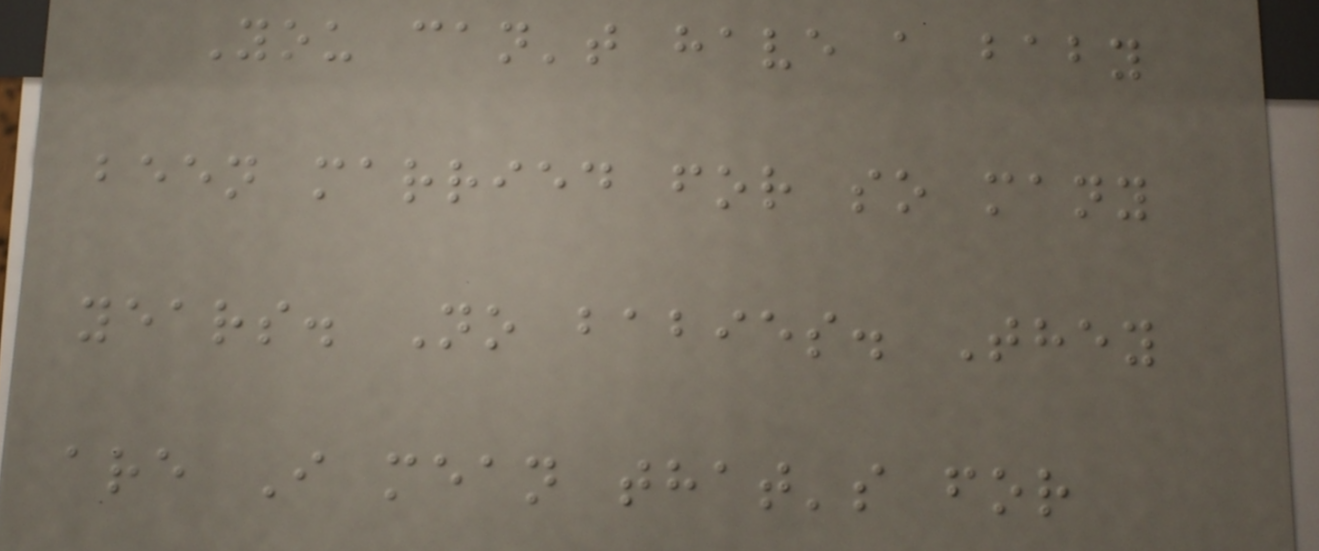You can't have a baby
been married for so many
years. No babies. They
are I mean that's for
